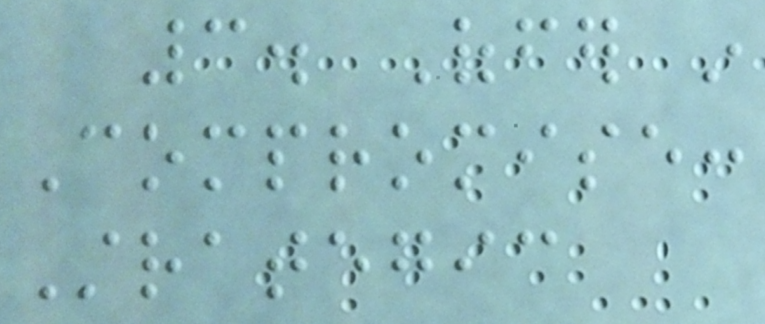3. Offer in
Compromise:
Strategic
